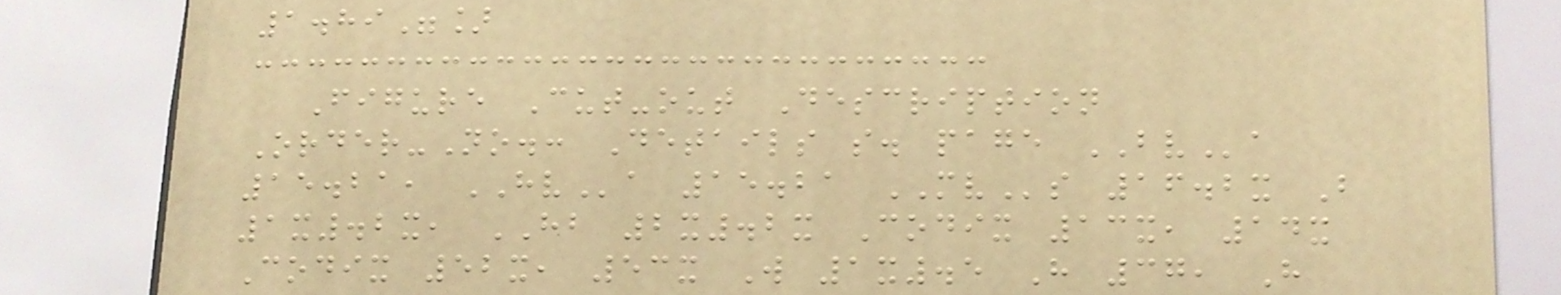1.89"]
Figure Cut-out Description
Order-No.: Details s. page BVa
15.21, HVa 15.21 MVs 16.2x B
1x.2x, HB 2x.2x Codix 13x, 14x
Codix 52x, 53x W 1x.5 H 37, H
